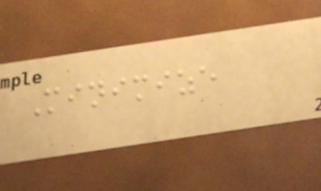Minimize
